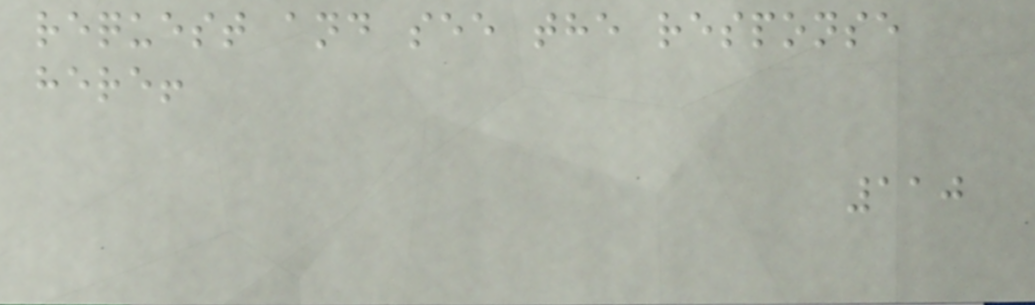request and see the response
here!
110
